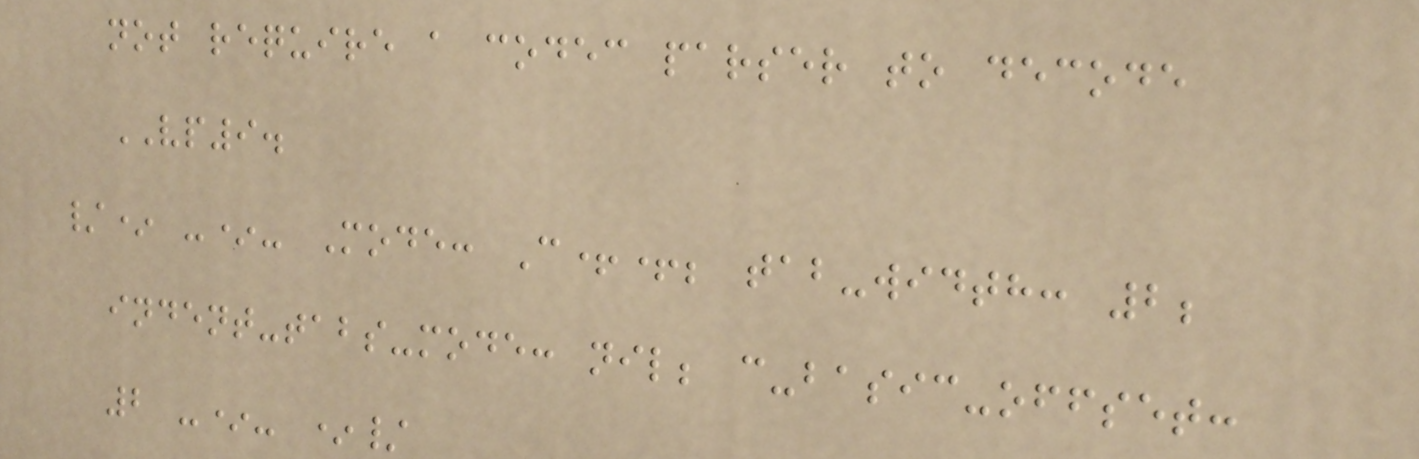not require a codec parser to decode
VP9.
/* -*- Mode: C++; tab-width: 2;
indent-tabs-mode: nil; c-basic-offset:
2 -*- */
